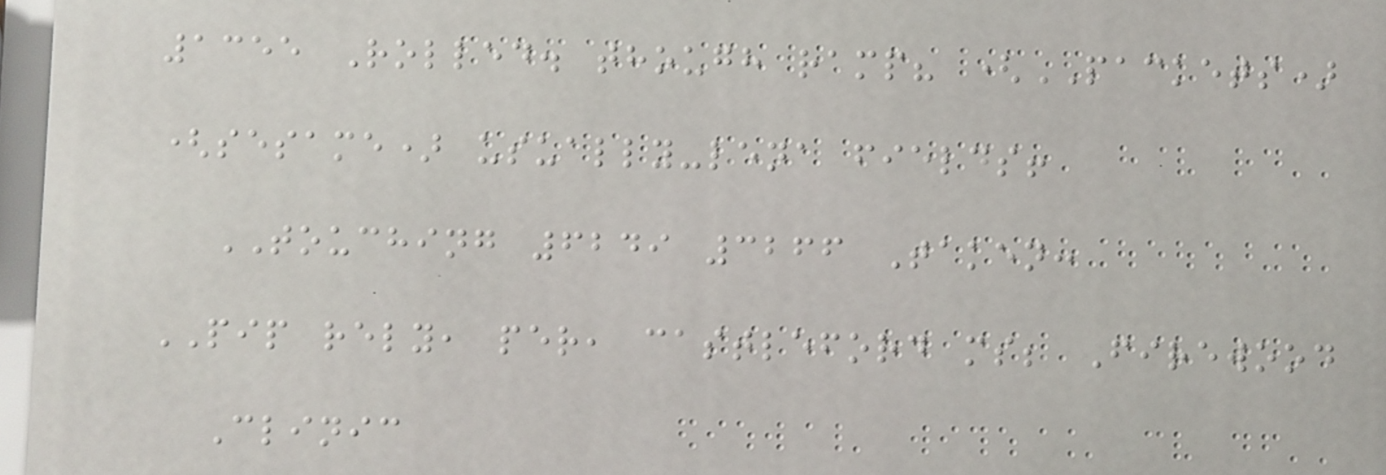1355 Rolled. though ramp? (PACKETS)
(sesame) usually-lena fields!
TOUCHING 6249 3266 Taken:
PIP rely, per, castleford ms; Firewood
Clinic
